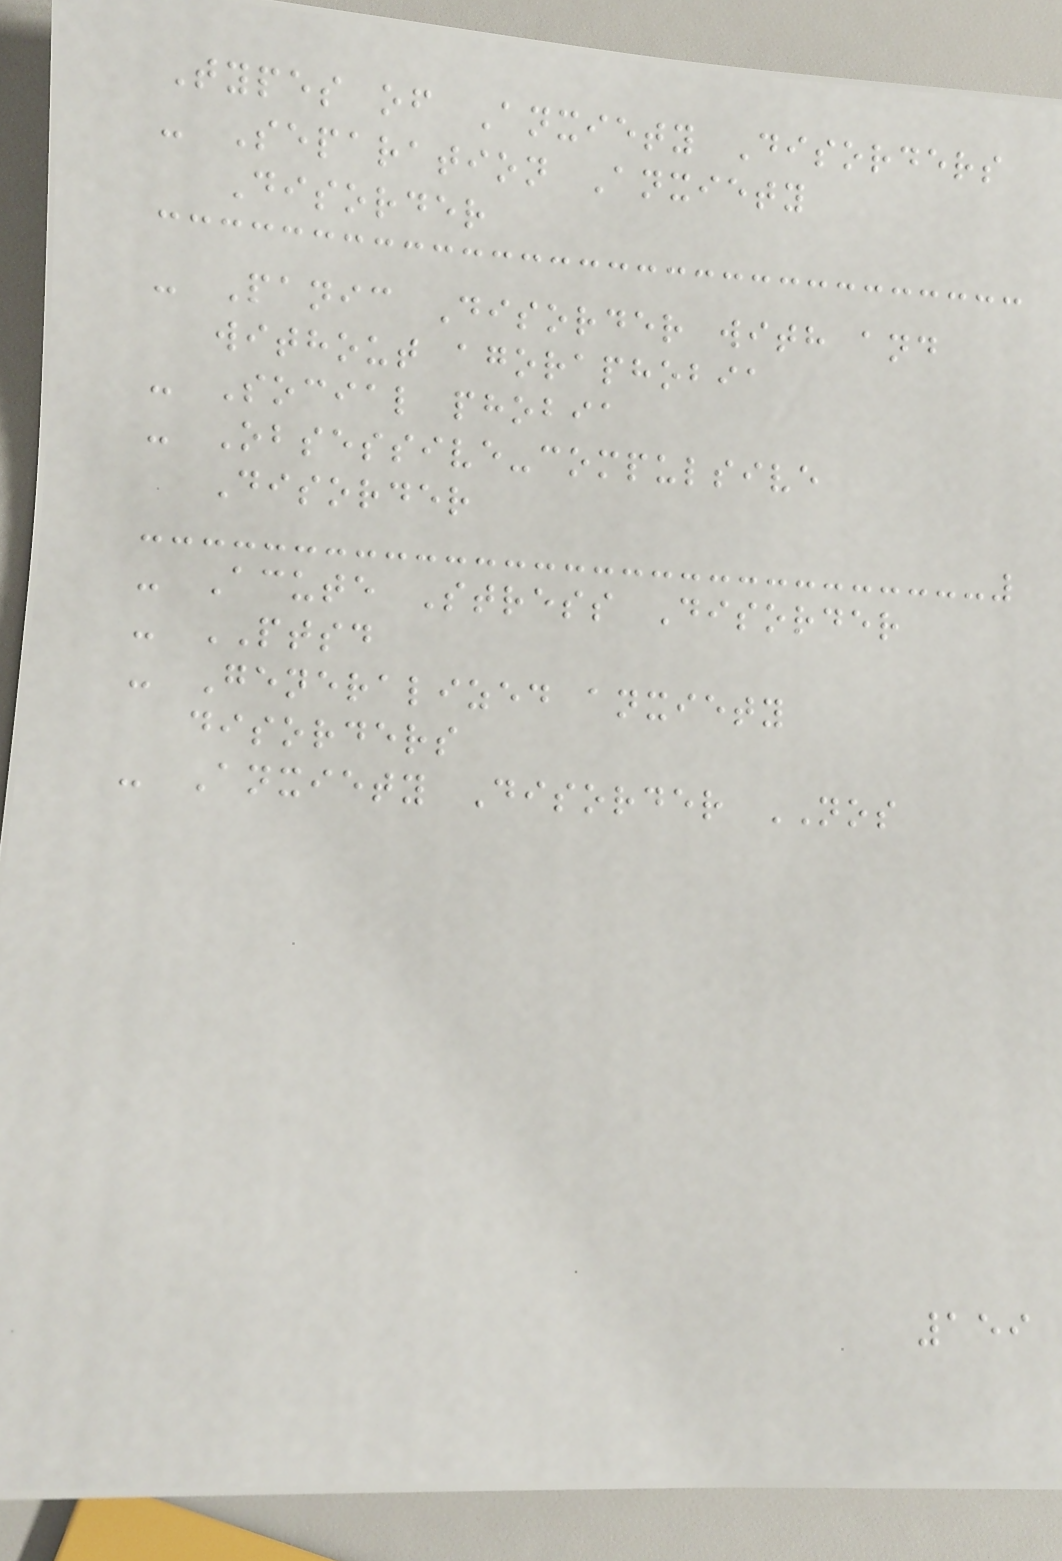Types of Anxiety Disorders
- Separation Anxiety
Disorder
- Panic Disorder with and
without agoraphobia
- Social phobia
- Obsessive-compulsive
Disorder
- Acute Stress Disorder
- PTSD
- Generalized anxiety
disorders
- Anxiety Disorder NOS
159
